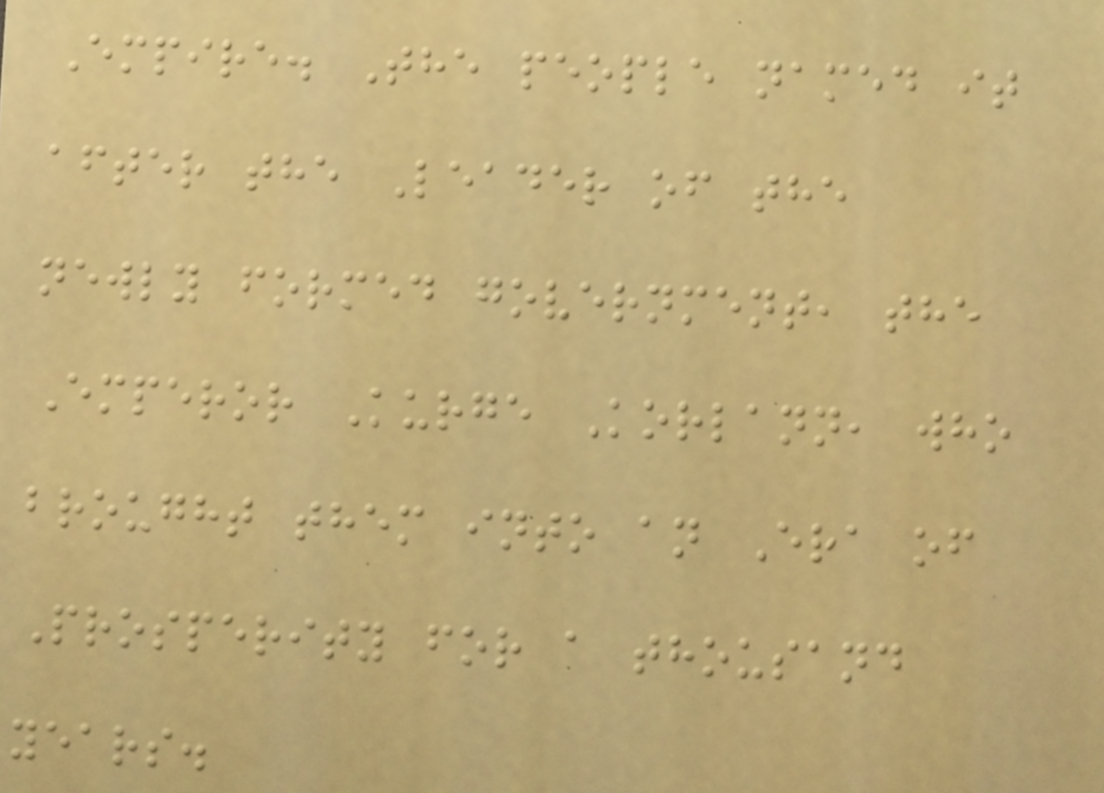Empire. The people named it
after the Leader of the
newly formed government, the
Emperor Kurge Korlann, who
brought them into an Era of
Prosperity for a thousand
years.
